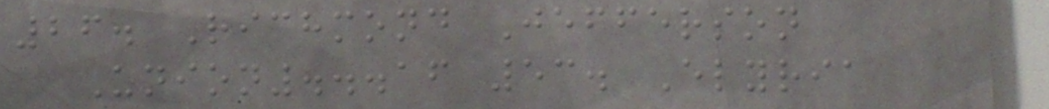26. Richmond Jefferson
Union...16 53. Elyria
